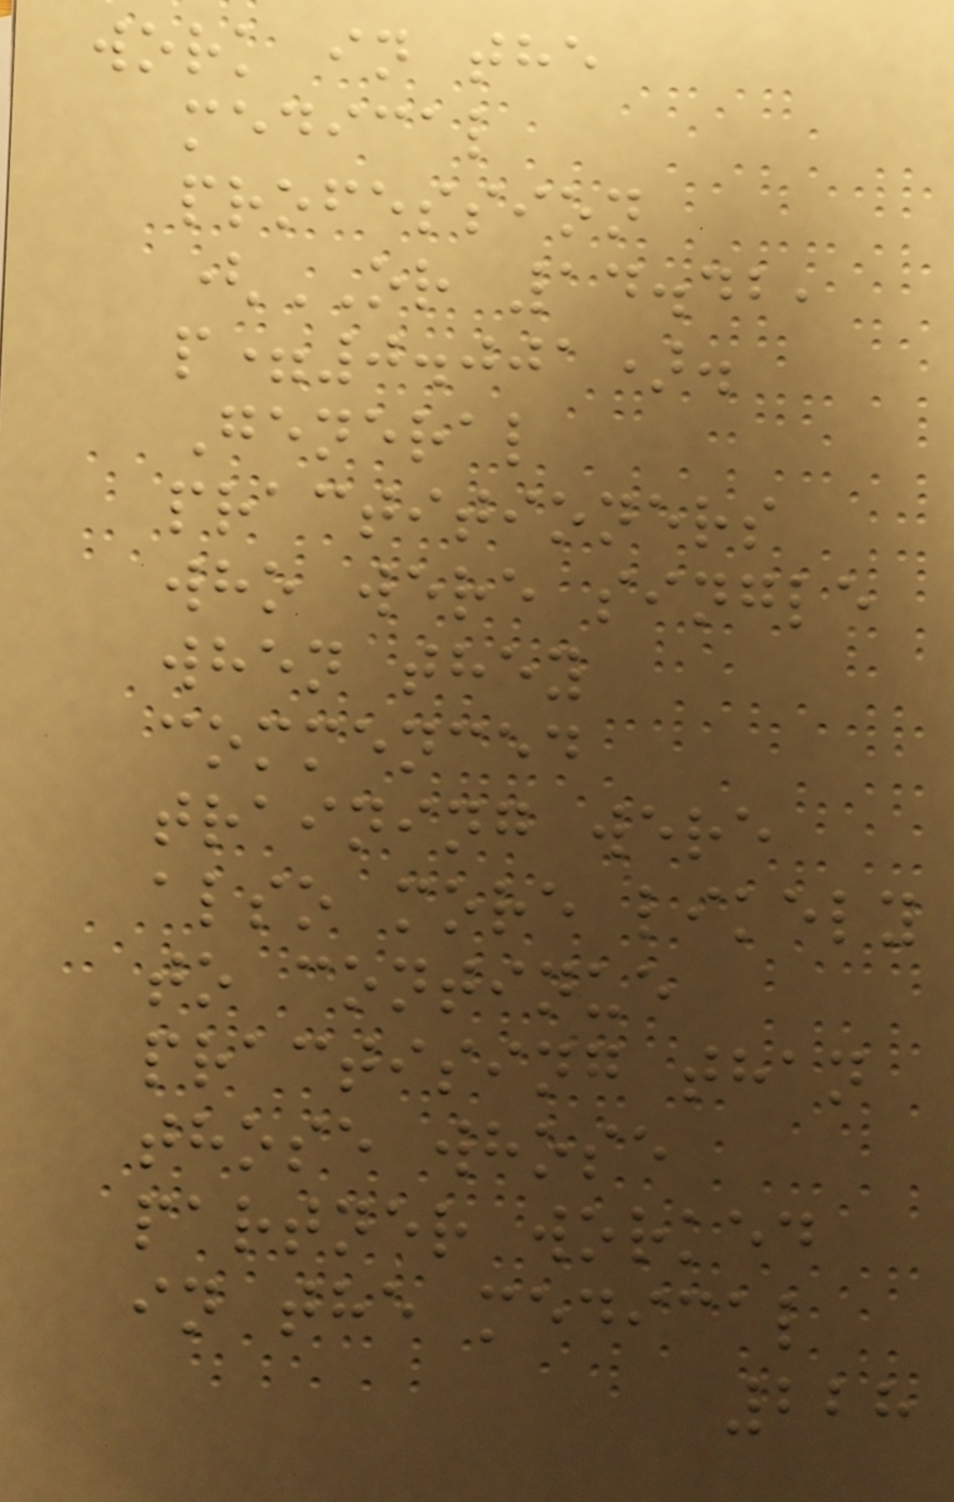work in the
medical
profession
(OR 14.42,
p=0.001).
General
practitioners
who were single
when they
commenced
training were
also more likely
to continue
practising than
those whose
partner worked
in the medical
228
